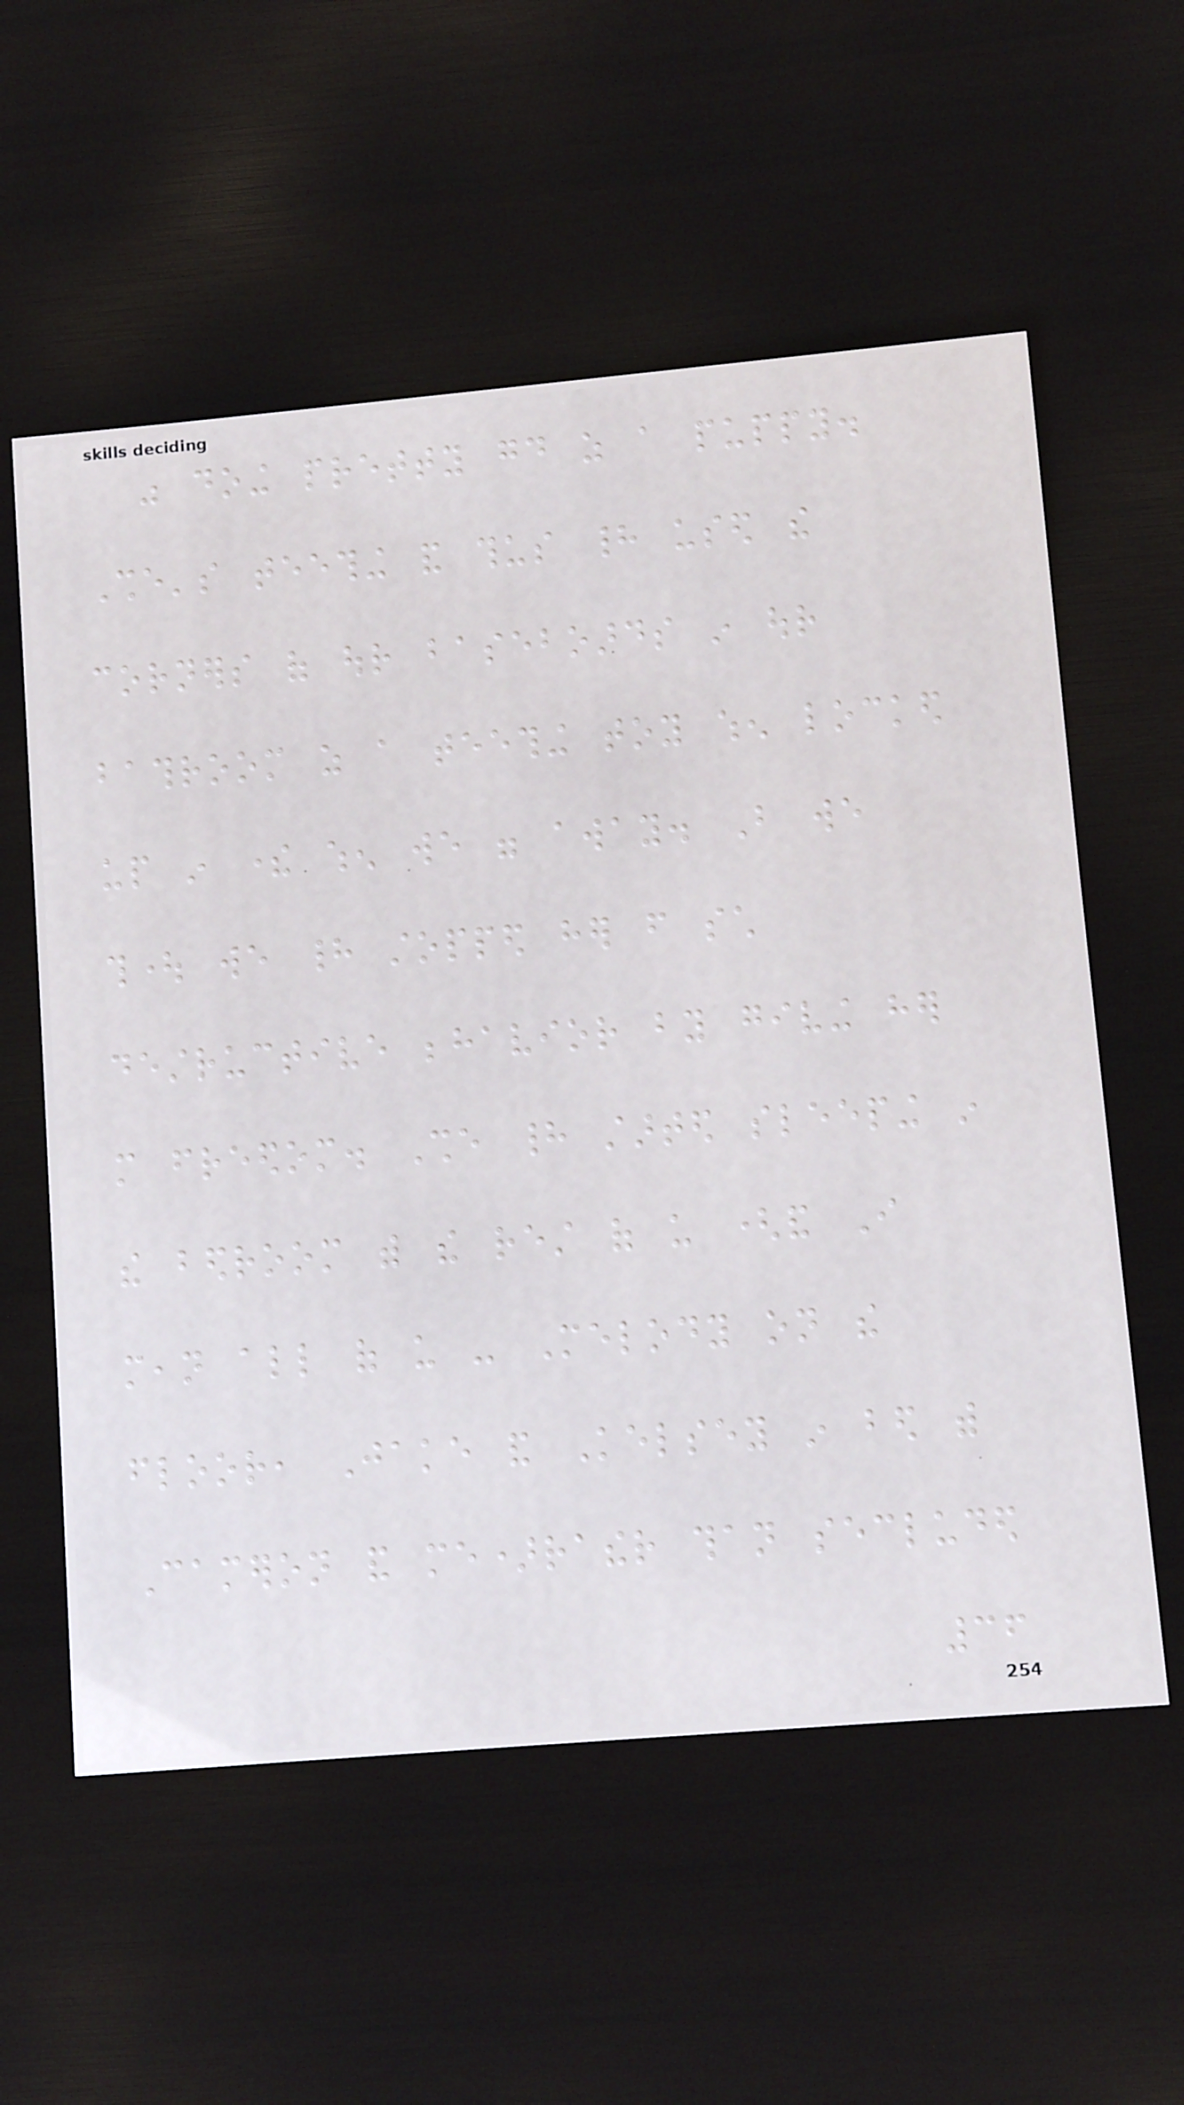was doing pretty good as a puppy.
She's teething and thus had used the
corners of our baseboards in our
bathroom as a teething toy when locked
up in there when we were away. But we
thought we had stopped her from such
destructive behavior by giving her
more freedom. She had started sleeping in
the bedroom with the rest of us (and I
mean all of us - Melody on the
floor, Jake and Kelsey in bed with
Cameron and me)rather than secluded
36
